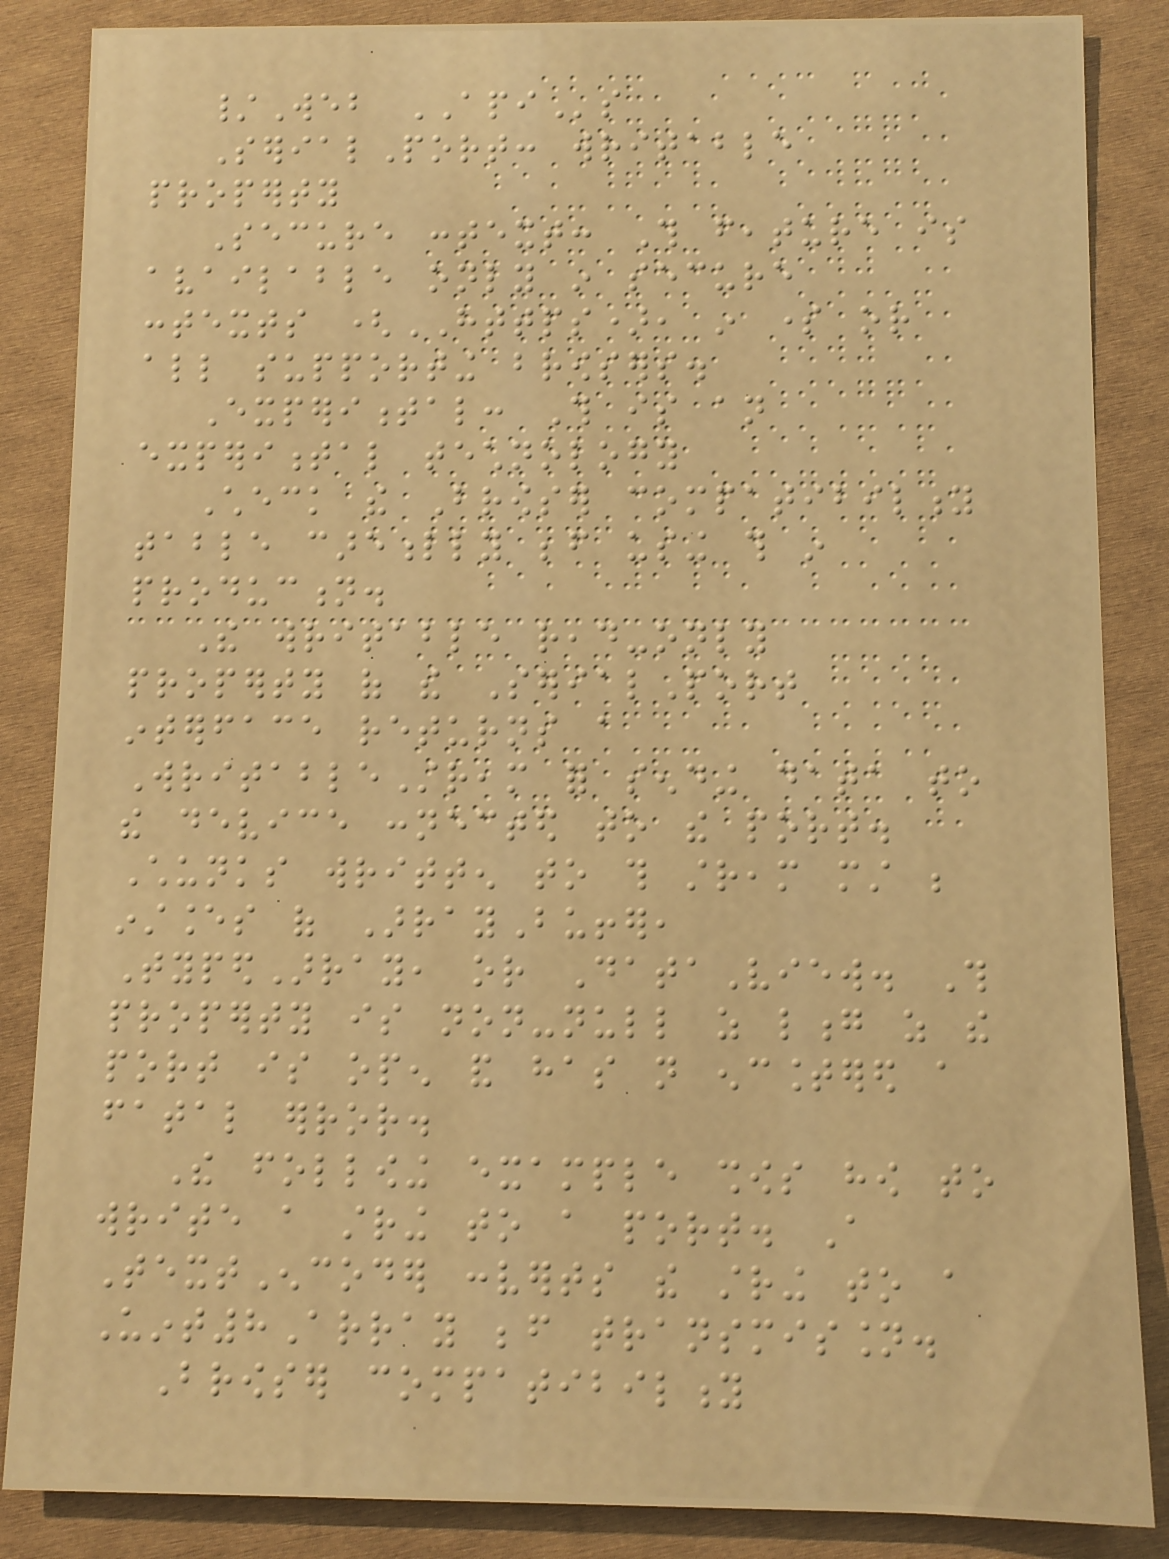/Web APIs
SerialPort: writable
property
Secure context: This feature is
available only in secure
contexts (HTTPS), in some or
all supporting browsers.
Experimental: This is an
experimental technology
Check the Browser compatibility
table carefully before using this in
production.
The writable read-only
property of the SerialPort
interface returns a
WritableStream for sending data to
the device connected to the port.
Chunks written to this stream must be
instances of ArrayBuffer,
TypedArray, or DataView. This
property is non-null as long as the
port is open and has not encountered a
fatal error.
The following example shows how to
write a string to a port. A
TextEncoder converts the string to a
Uint8Array before transmission.
Browser compatibility
